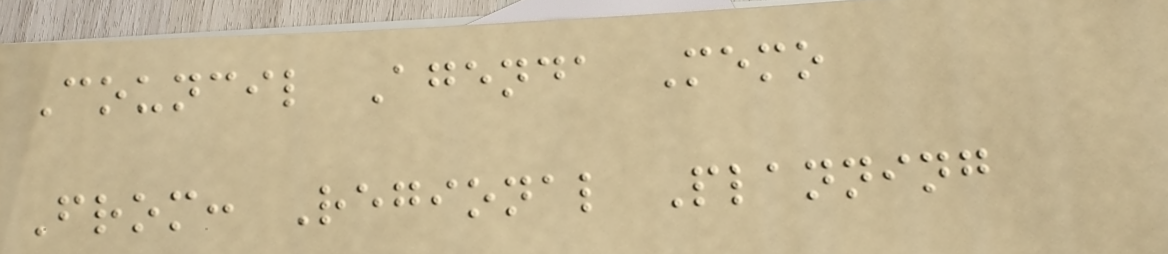Council Agenda Memo
From: Regional Planning
